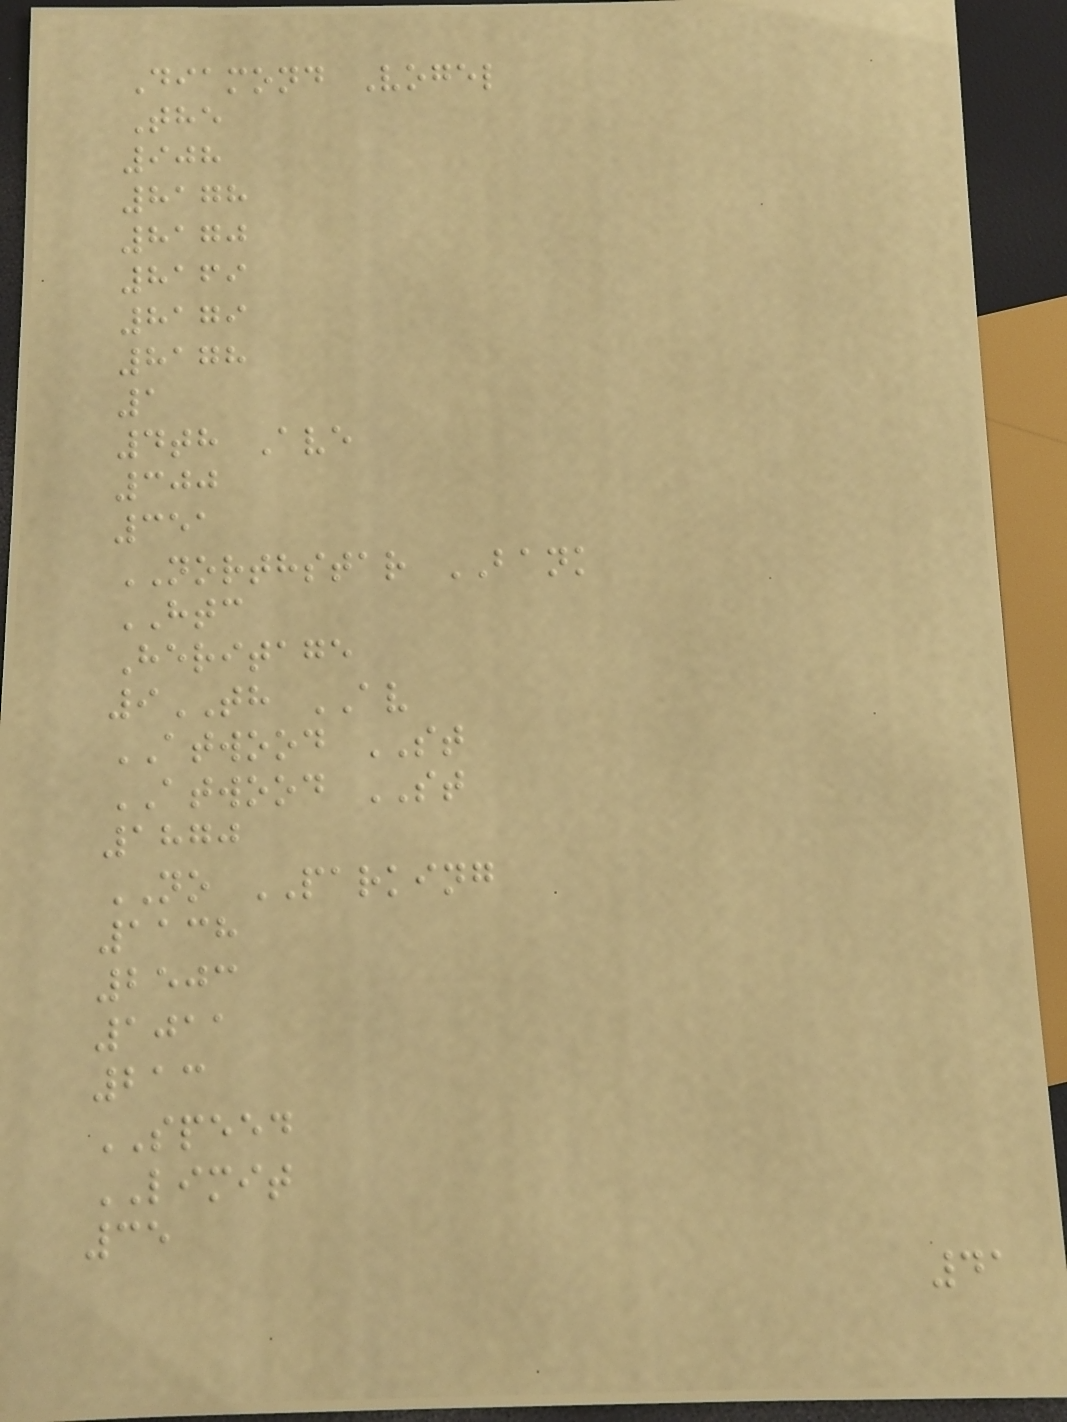Diamond Vogel
The
908
8178
8170
8169
8179
8178
1
4th Ave
300
351
NORTHSTAR BANK
HTC
Heritage
9TH AV
ATWOOD ST
ATWOOD ST
1870
NO PARKING
1138
2503
1011
213
SPEED
LIMIT
35
41
